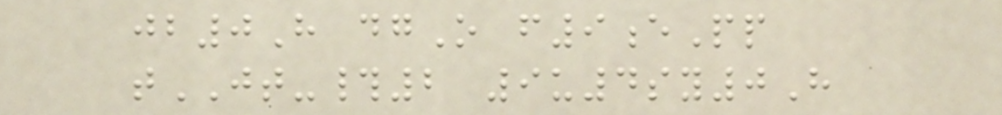jb0H dgO f9ePp
tJT-#2 9u4sy0H
